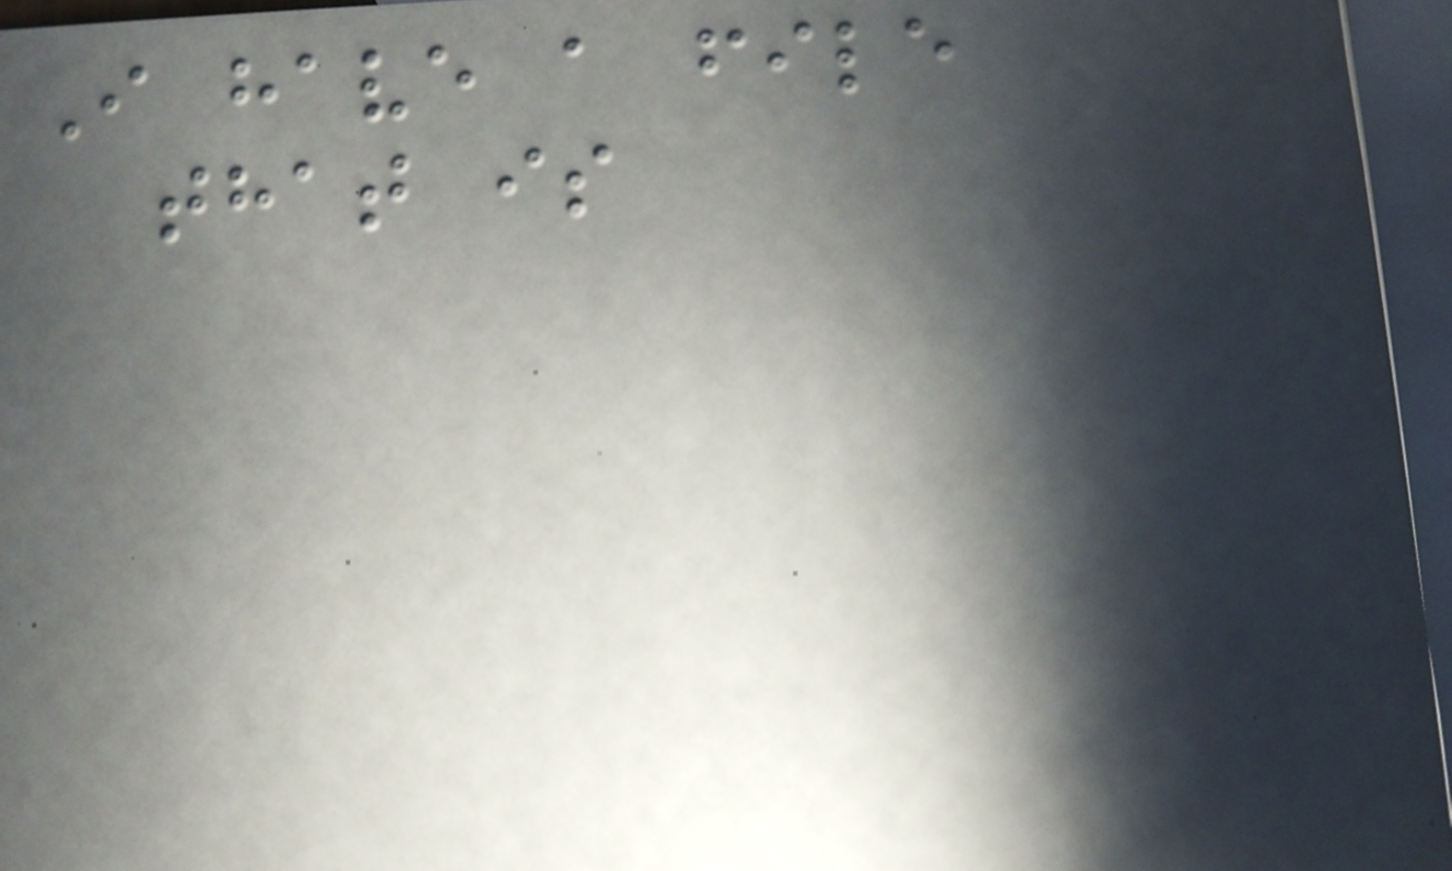I have a file
that is
